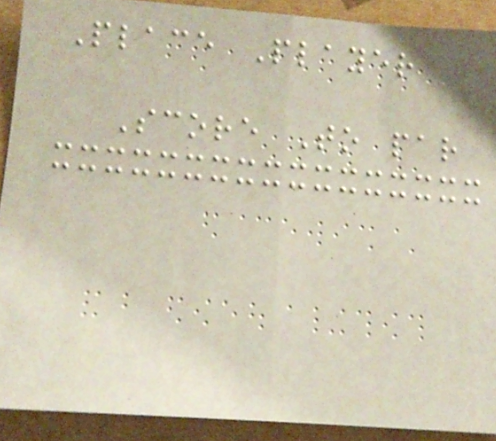Place Player
Score To par
